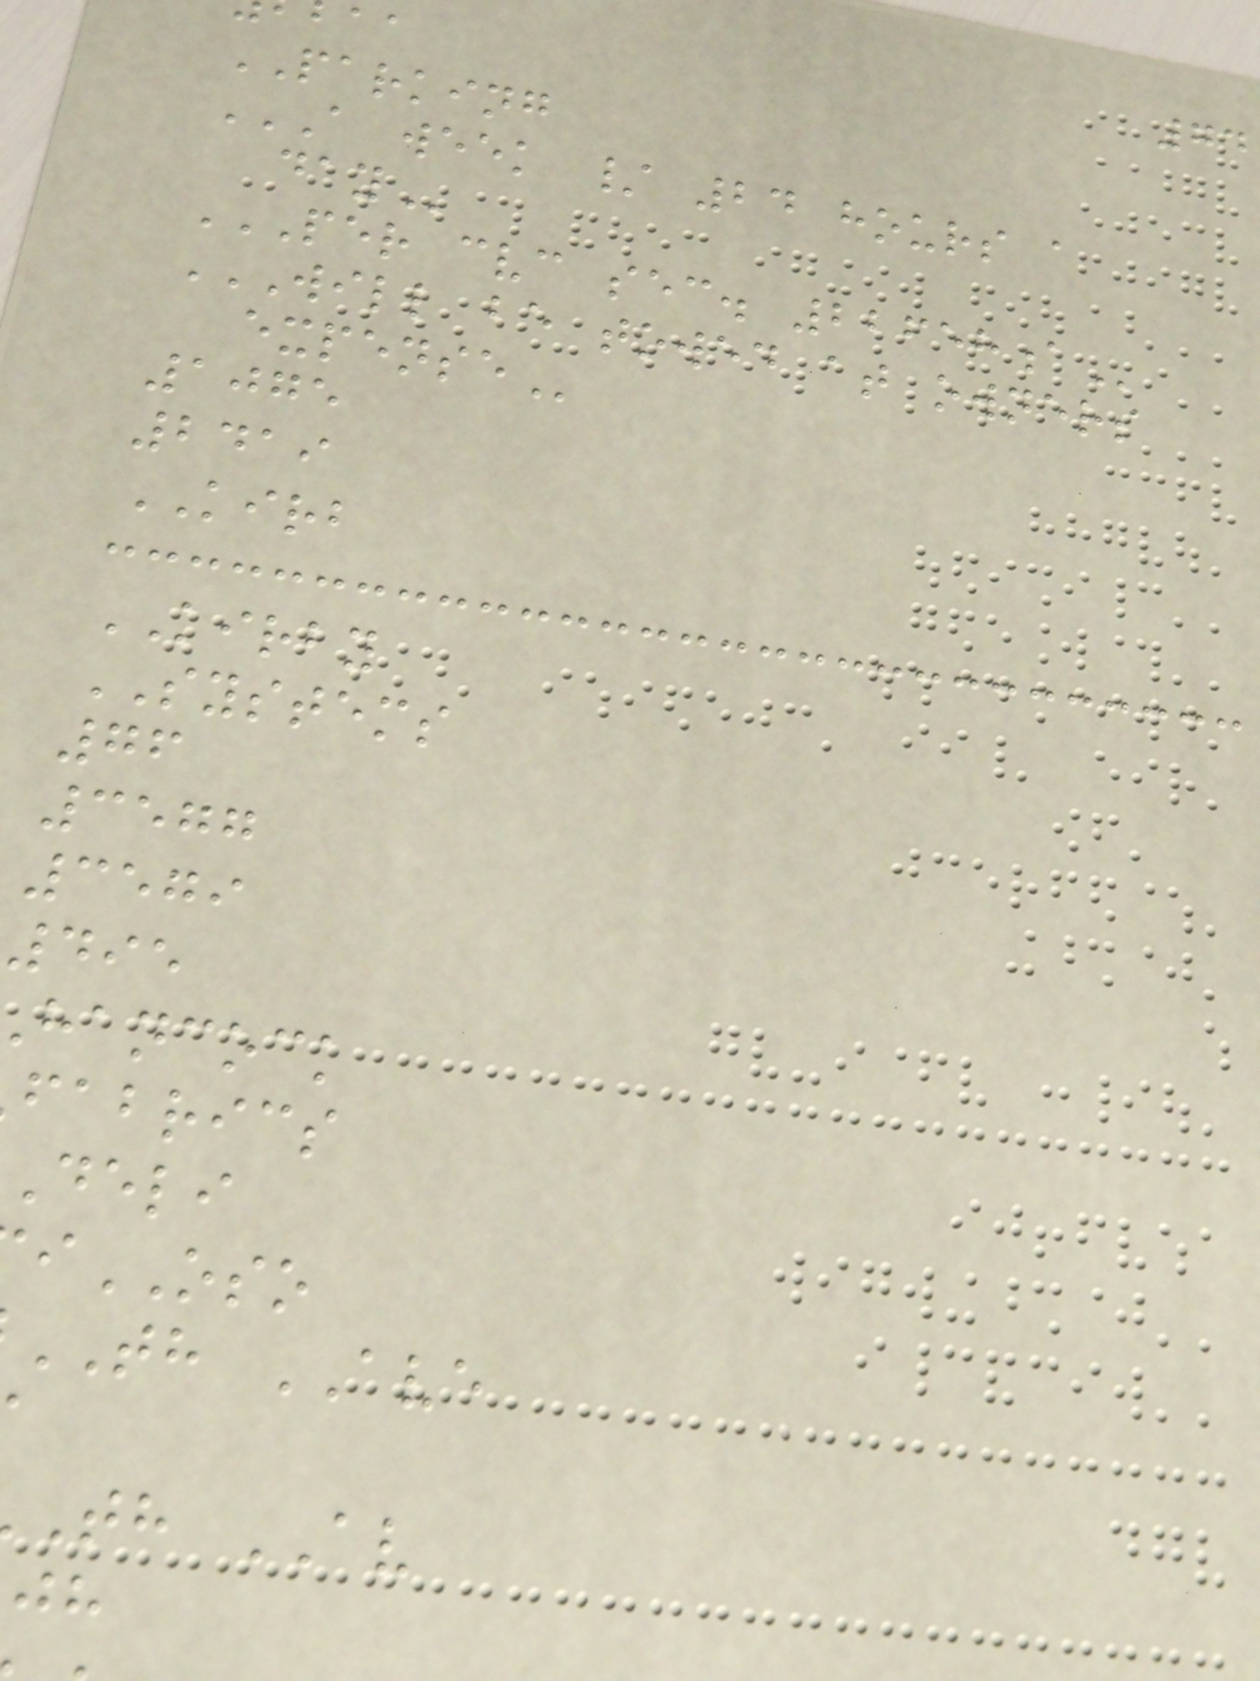74
PARKING
A WEEK / 24 HOURS A
PER CVC SEC. 22658A
WILL BE TOWED AT OWNERS
1075
2419
KIRB
KIRBY
SYSTEMS
76
3577
3579
495
hancock
fabrics
deli
iOSO
TH AVE
th AV
